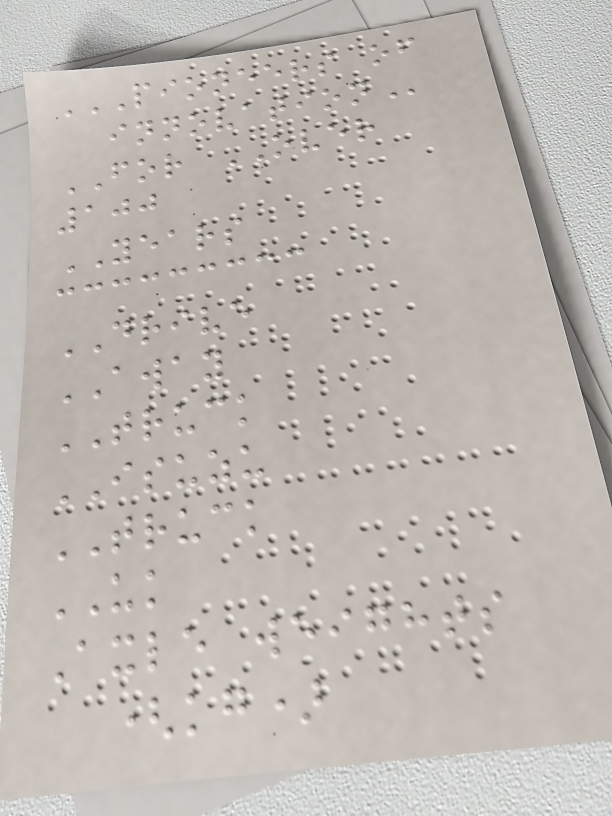PIONEERS OF
INNOVATION
FOR OVER
100
YEARS
DRIVE
AWAY
TRUCK
ISUZU
TRUCK
UK
Axle weights
(kg)
